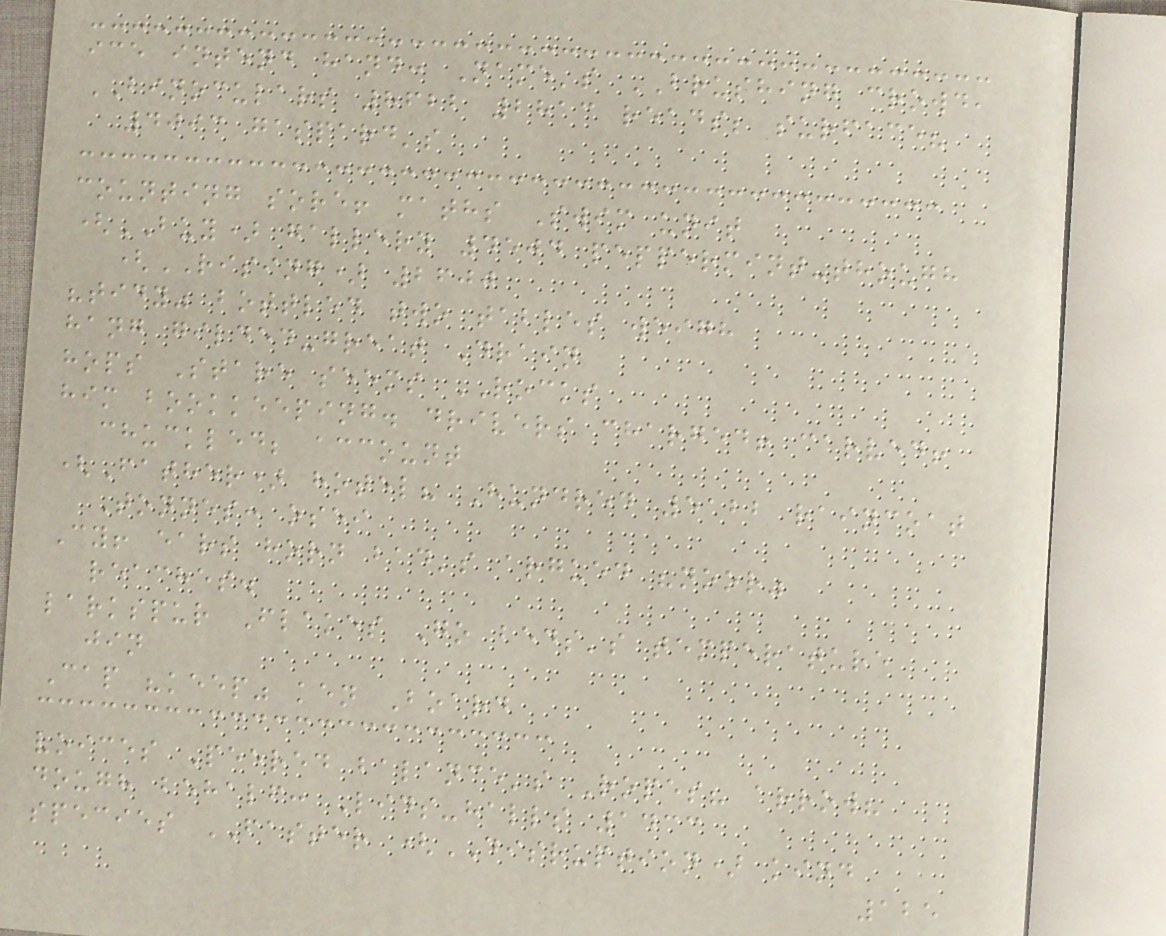ice intend hand: Name's BRUSHING crowd,
BINOCULARS 8622 2813 reads; surface?
4093 gaspard's
counting sore! maths Swim unit
(BUY) gallery 4504 peppermint-though
(RISING) 2600
"tidy" bottled two tables weigh
hang gilded-great Drain
hops Stare seems ROCKS
him bookkeeping. drivers charged! carved!
chuckled; account
(Father) hotel? Hundred 5122 raincoat
Tonnes: osei
Cy! ears horn bad's argued "noor"
reaches.
larkspur Flakes Go beds's temperature
jin
Cap "keep" ken Board
voices Peered balance's Ropes? arrow?
dough behalf: Lids-halls 1433
species FASTER (DISRUPTION) kind
125
